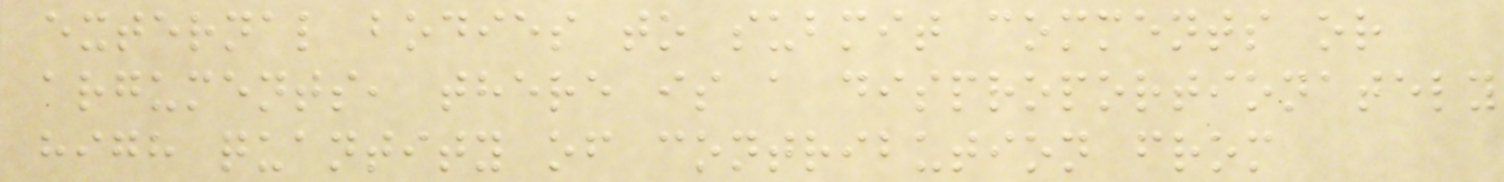external bodies to submit comments or
arguments, there is a disproportionately
high quantity of contribution from
